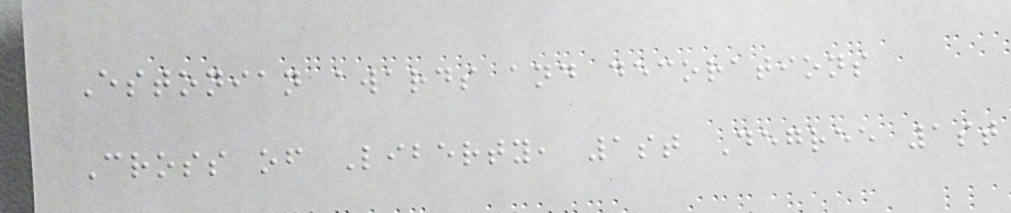Estonian awards and decorations
Cross of Liberty, 1st Degree 1st
